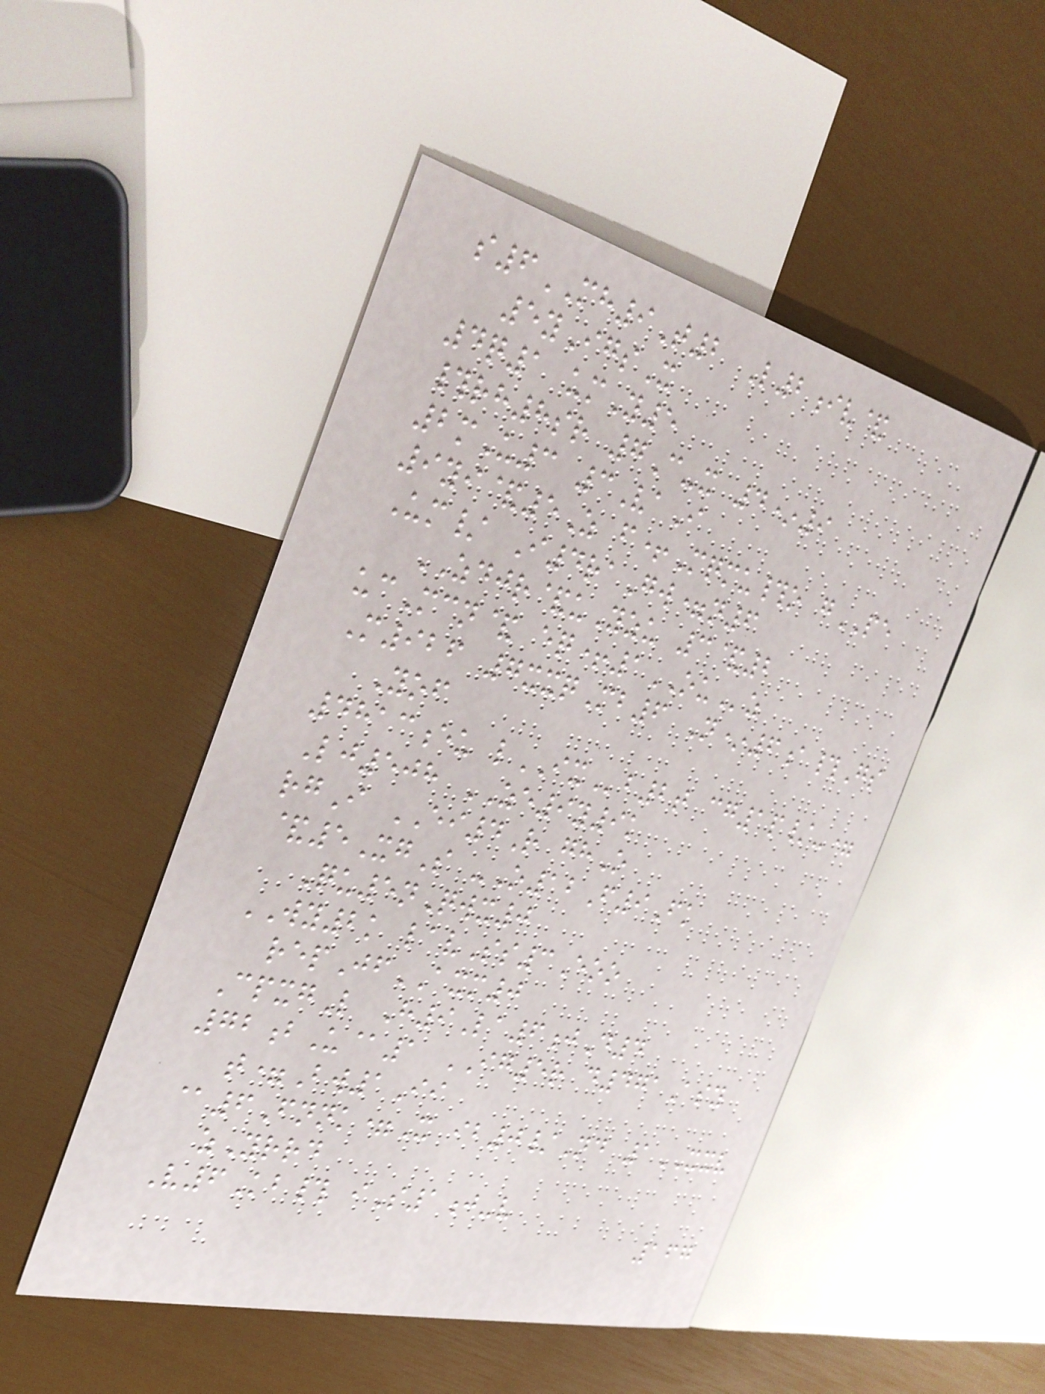s6MH9T2 L2iv&
5yIgsX
4q1 umY5
#rh8sr 7C-x 4*9
2mU3 3VaI
9yi&5Z f+Mqmu#o gPE
Um/ I4raGw=n6
ZDJR&uYzu 3&2
ucMcn& eq+1OUz
M926 7xxqMb6 N*6a#Gs
Yof
4813eu lIXb2t cg1p/-=
Lj508 ZE9y9k
rgI EI4R ghO
&5XgS -O12F9Fk
Qu5nQwx0
WY2k lavSs3Eoo
repJfAXM0
CpxgL H9La6jD4
72bU@1 IG5r d471Asy
t=Bw1Ii
@6Fnnk=X ib0/Nd 1XXV
zYrrd
V6Kb# iS1j-v
167
